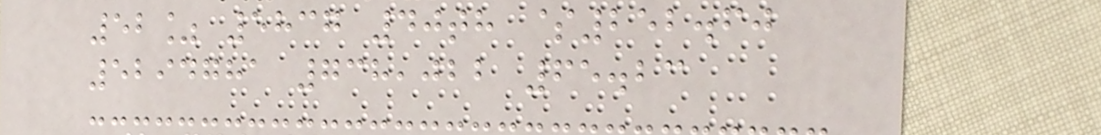52% 5837 40th $252.60
5294781 738,022 65.23
